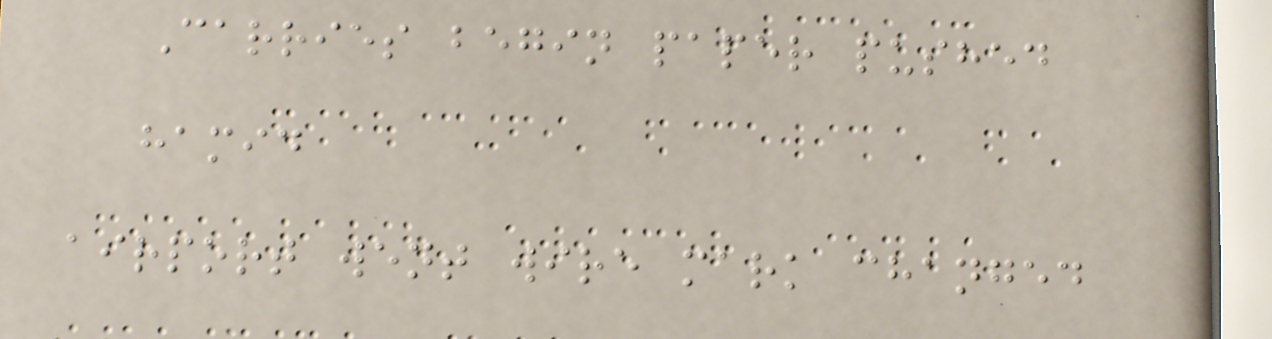Carries begin paper pushed
hamid
airport went wire mark changed
